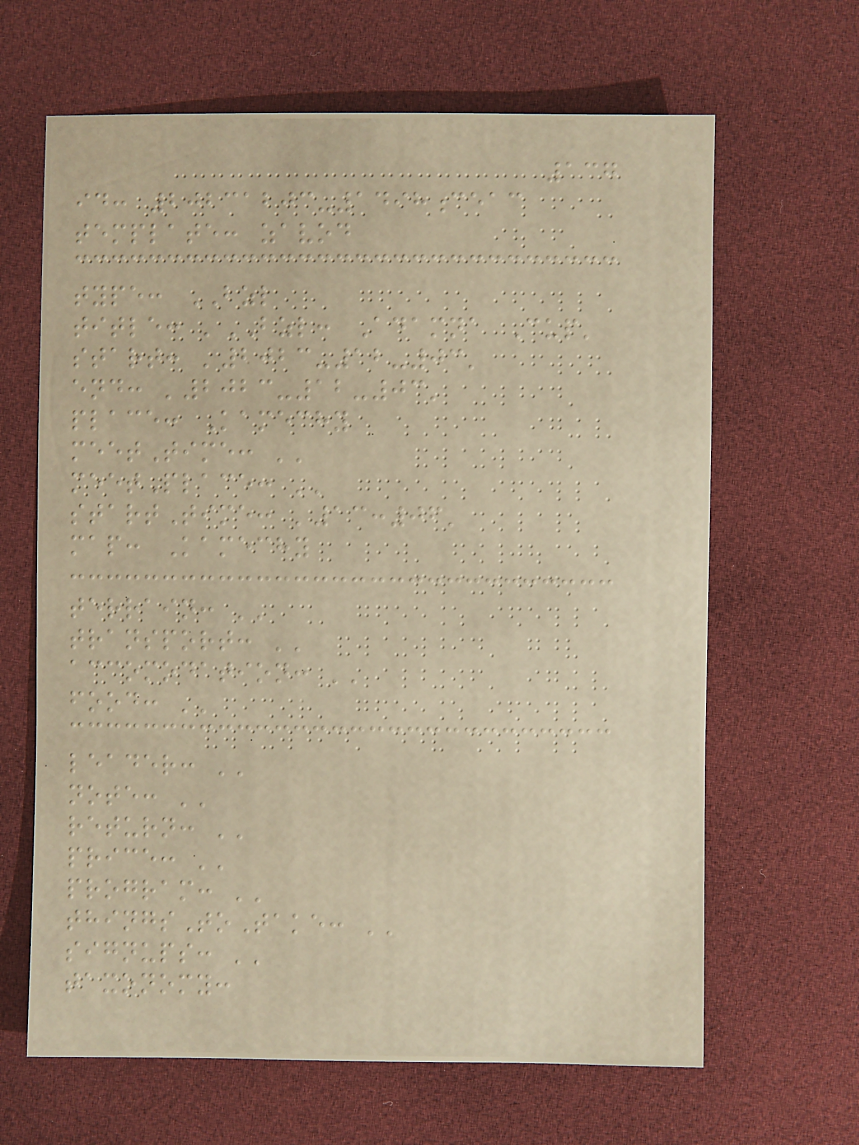137
id: 20231203-1498ceac
template: zavod
type: BZL
title: 'BZL: Adamna Cup'
start: '2023-12-03'
end: '2023-12-03'
place: Kamechy
meetTime: ''
meetPlace: ''
startTime: '13:06'
map: Kamechy
terrain: ''
transport: ''
accomodation: ''
food: ''
leader: ''
note: ''
return: ''
price: ''
program: ''
thingsToTake: ''
signups: ''
taxonomy:
